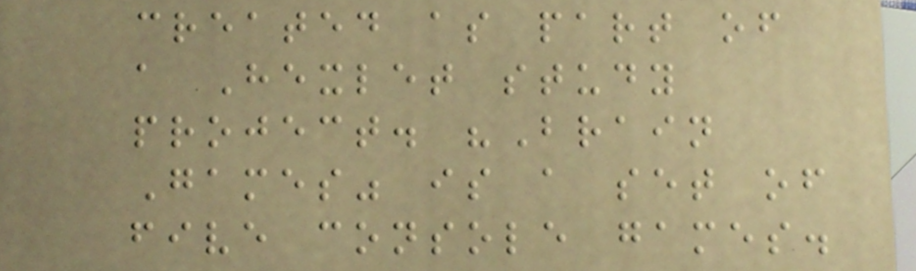created as part of
a Hexlet study
project. "Brain
Games" is a set of
five console games.
